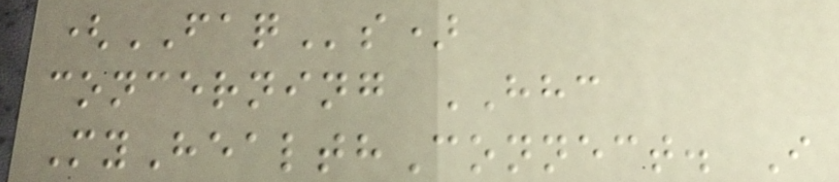(FAQs)
concerning HHC
MyHealthConnect. I
